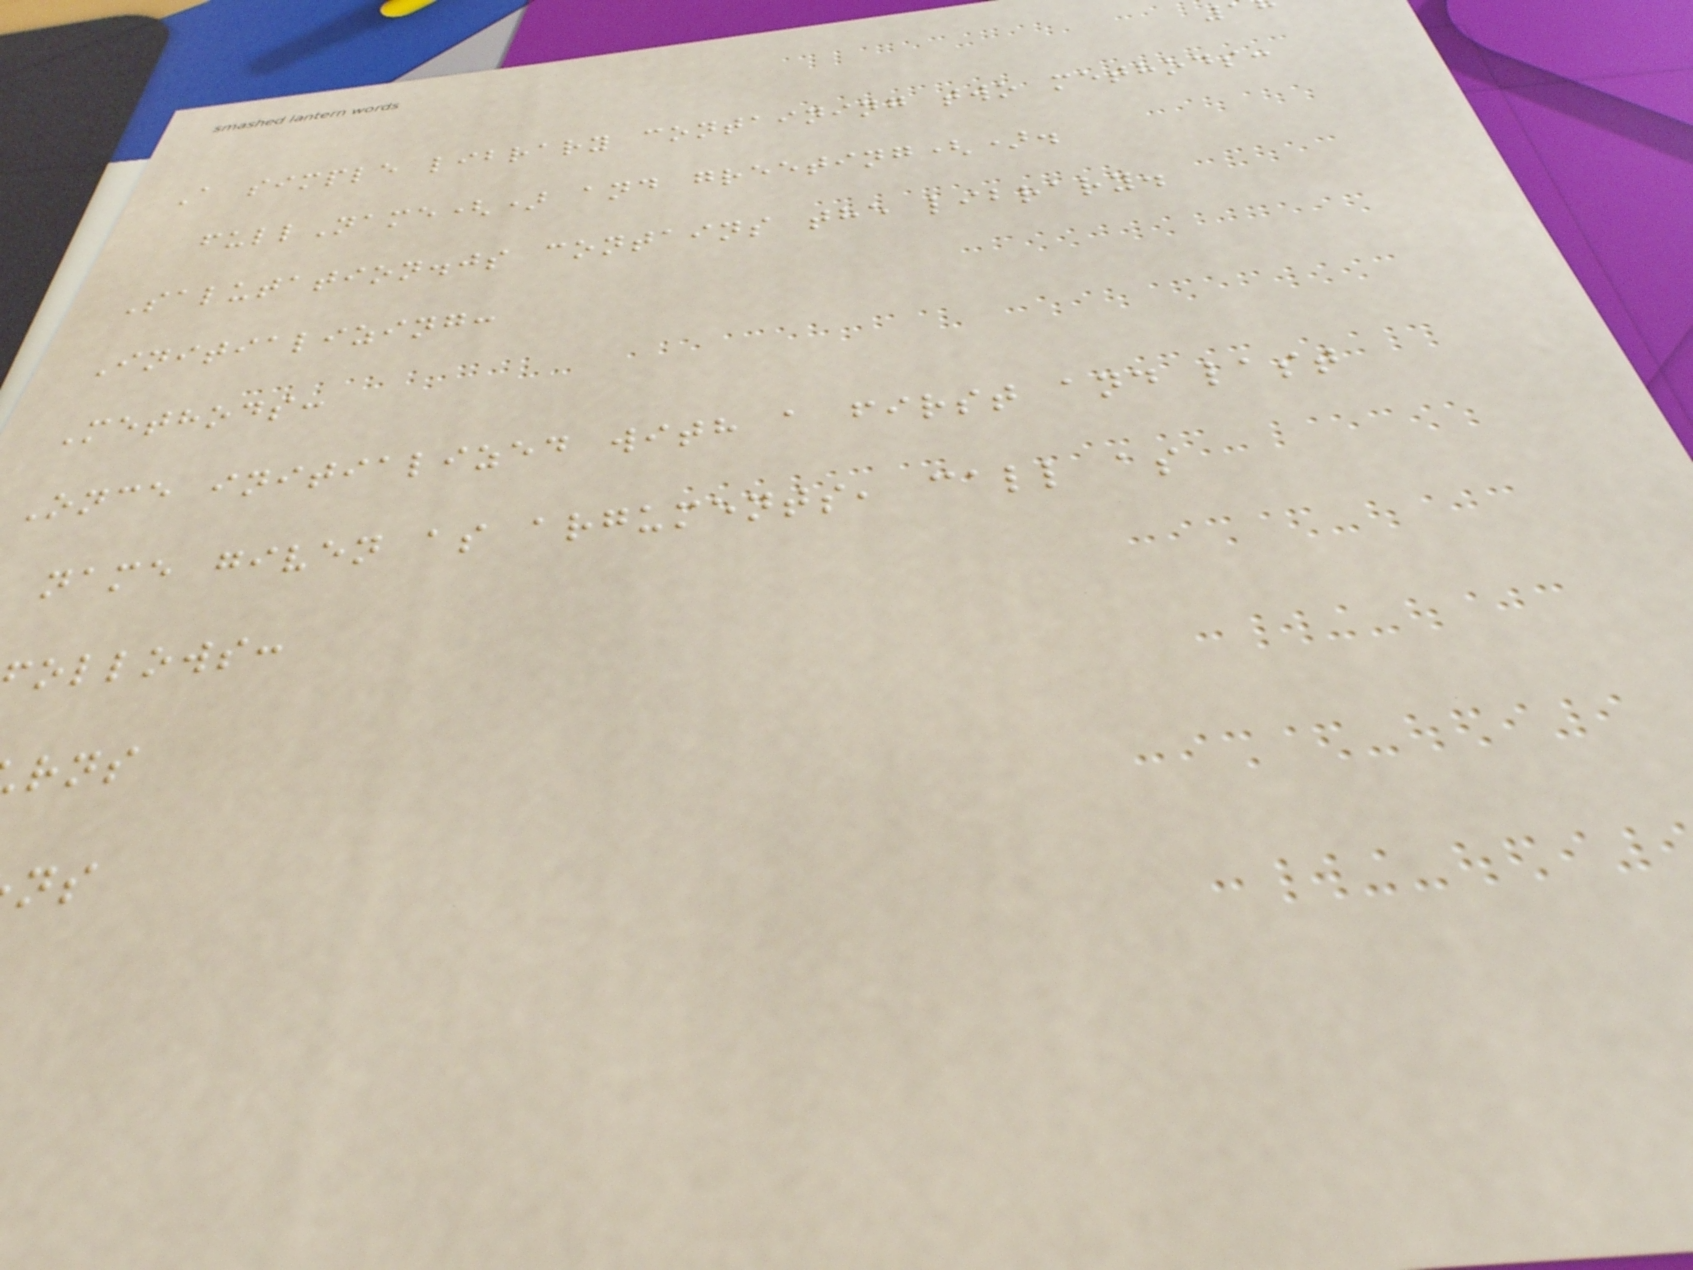A simple library containing two methods:
fullName() and greeting().
Salutation.js contains the library.
Initializing:
Methods:
Once initialized with a first and last
name given as arguments, call as
ollows:
